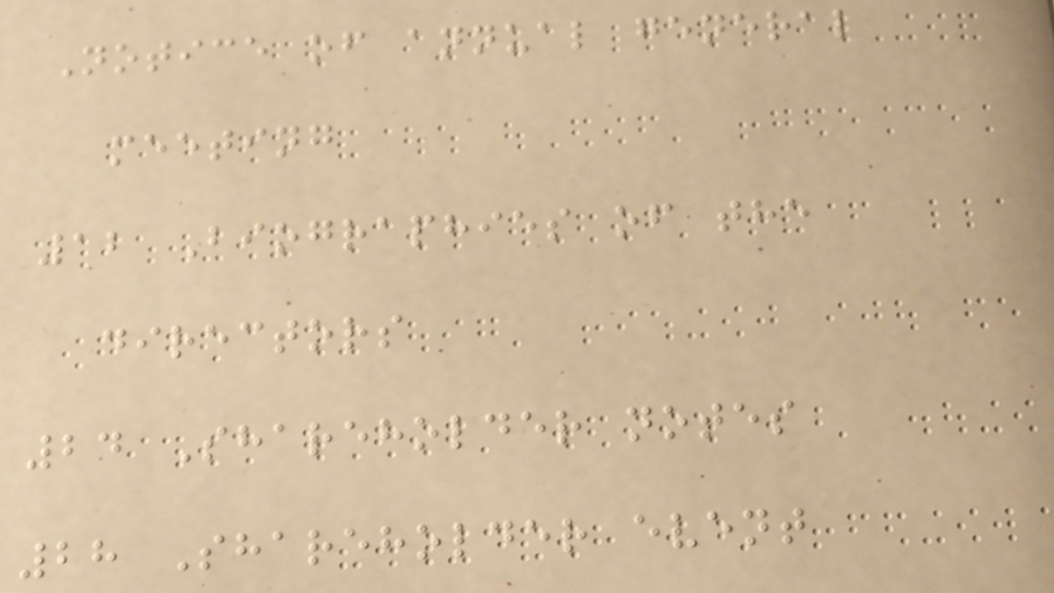Notice of annual general
meeting
12 Biographies of the
directors
24 Shareholder notes
28 Shareholder event
